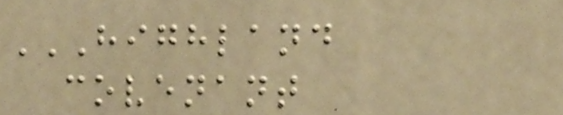HIGHLAND
COVENANT
